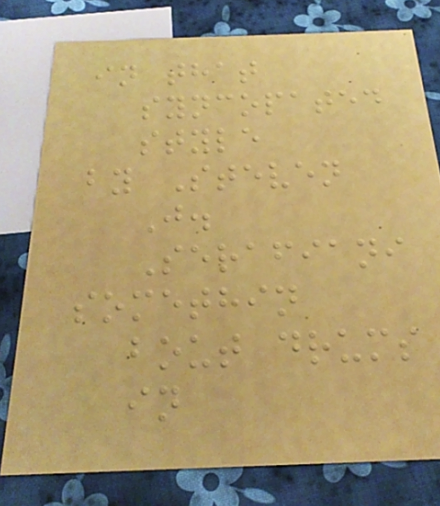in that
syncopated
style
by Steven
J.
Serafiani
somethin
bout drums
in
